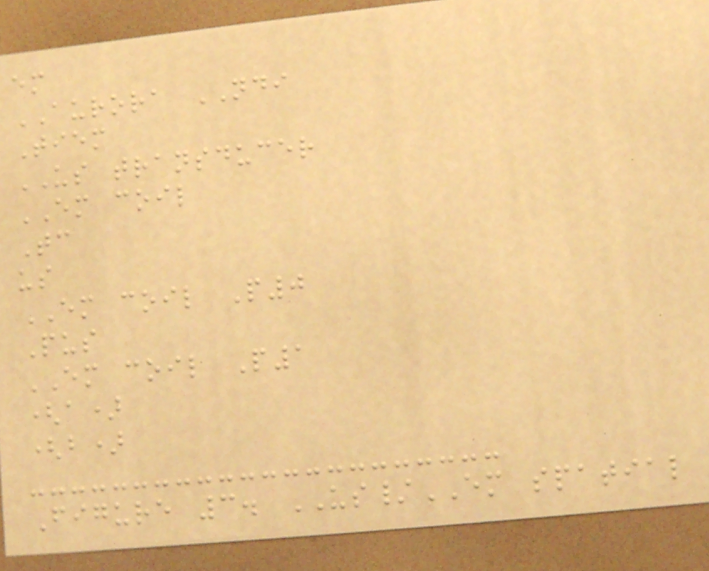em
AURORA NDI
Tiem
US transducer
EM coil
Tc
us
EM coil P0
Pus
EM coil P1
(a)
(b)
Figure 3. US/EM spatial
